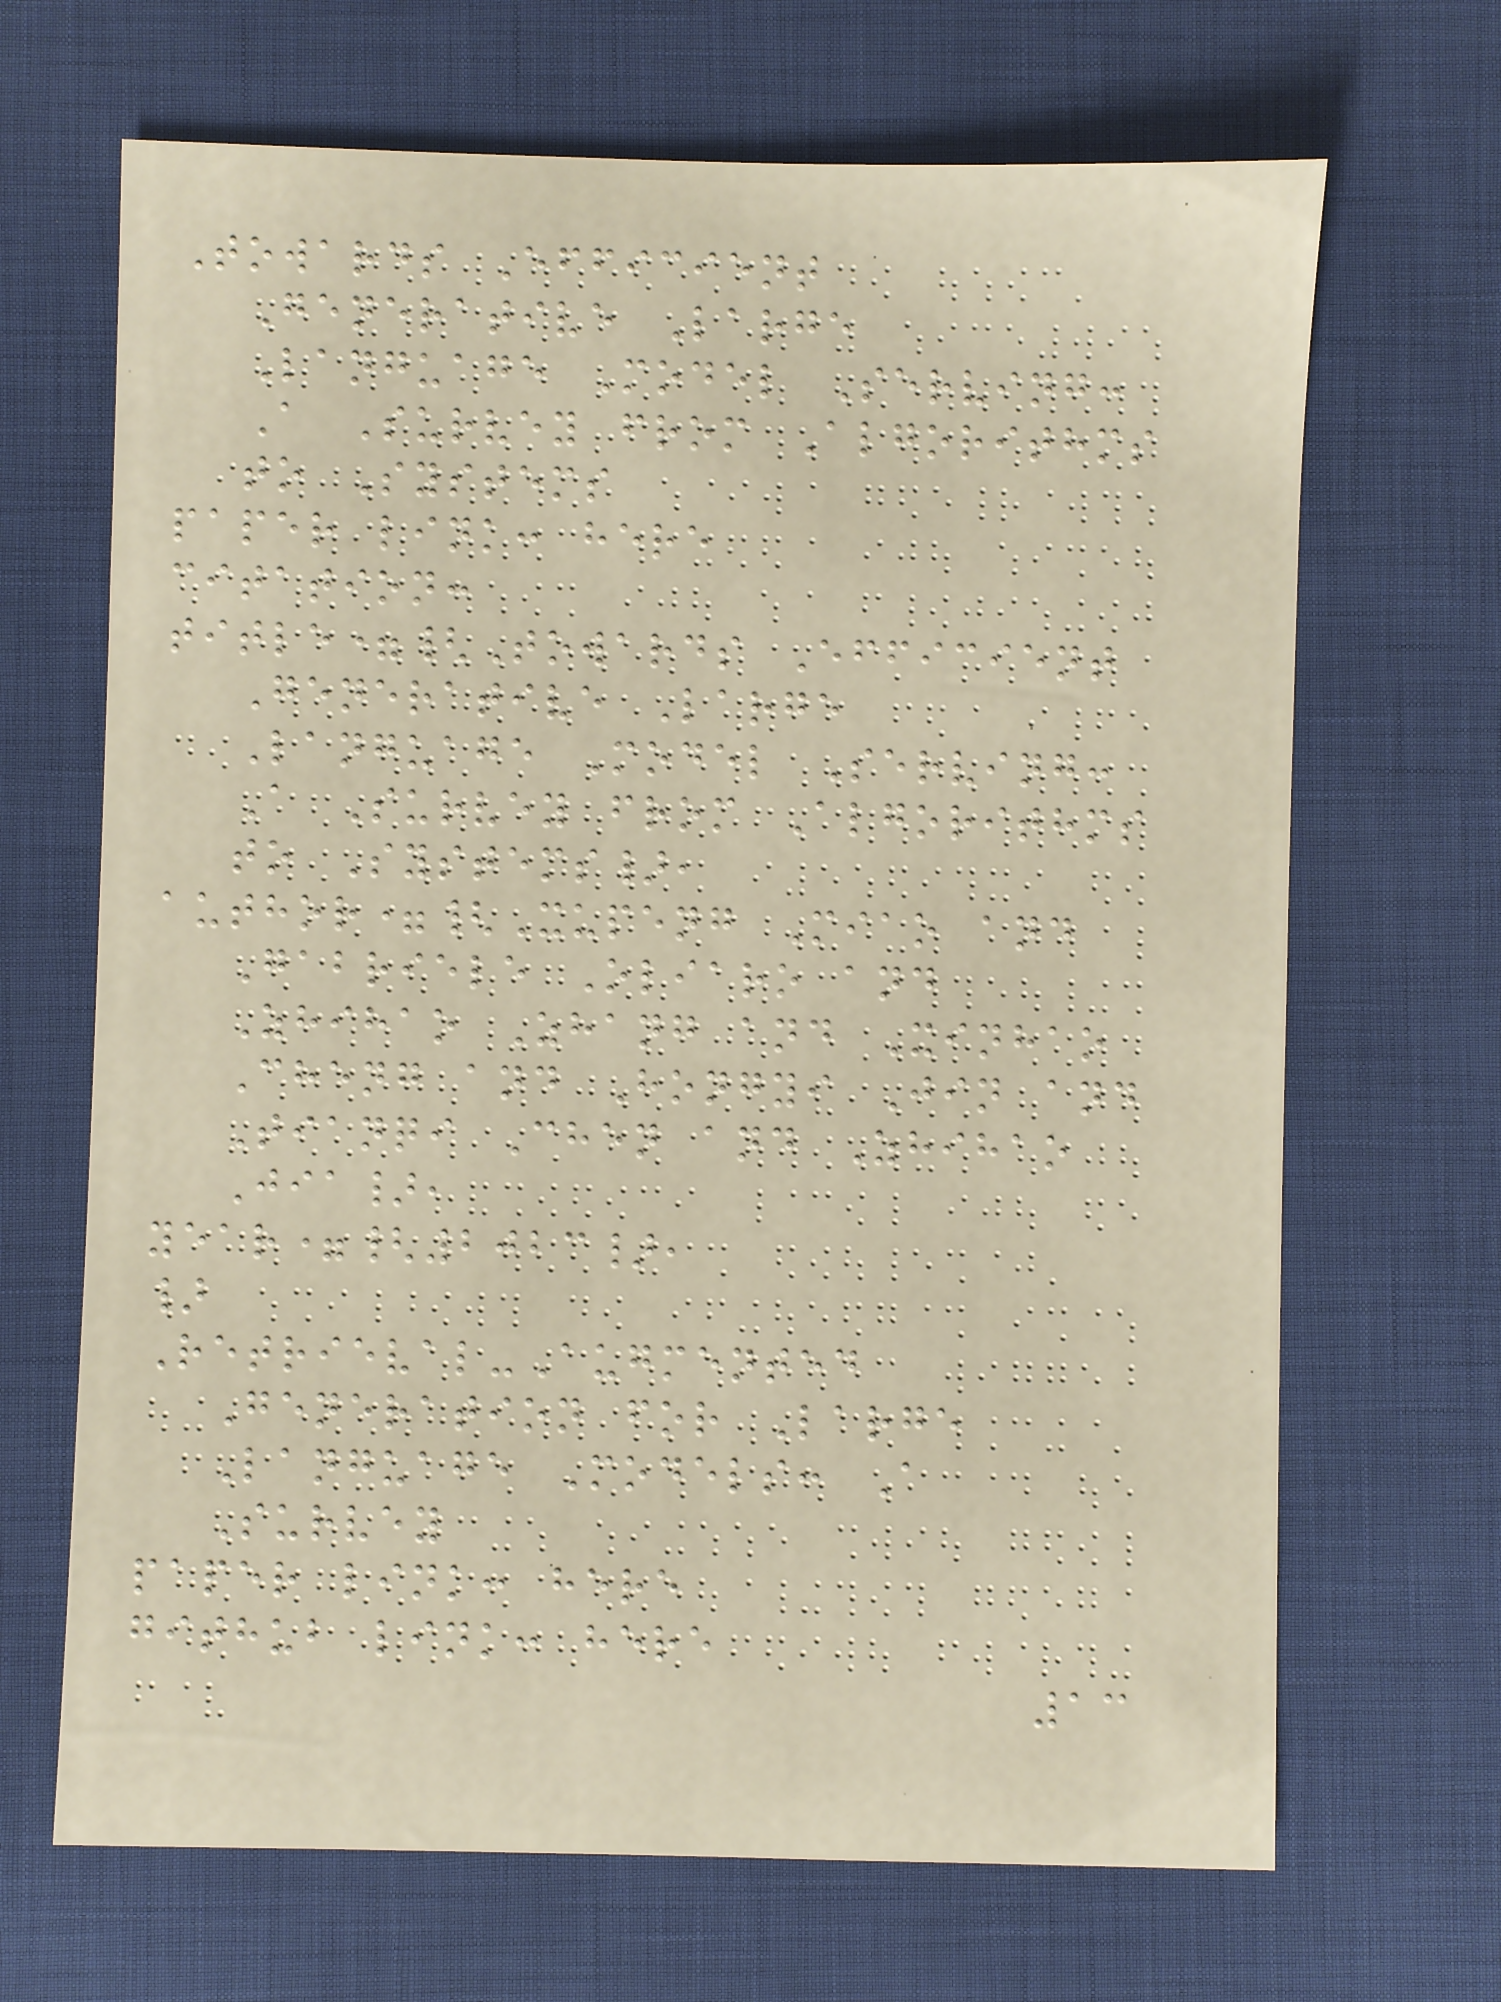Towards Efficient
Generative Large
Language Model Serving:
A Survey from Algorithms
to Systems
paper link: here
citation:
title={Towards Efficient
Generative Large
Language Model Serving:
A Survey from Algorithms
to Systems},
author={Xupeng Miao and
Gabriele Oliaro and
Zhihao Zhang and Xinhao
Cheng and Hongyi Jin and
Tianqi Chen and Zhihao
Jia},
year={2023},
}
Retrieval-Augmented
Generation for Large
Language Models: A
Survey
paper link: here
github link: here
13
